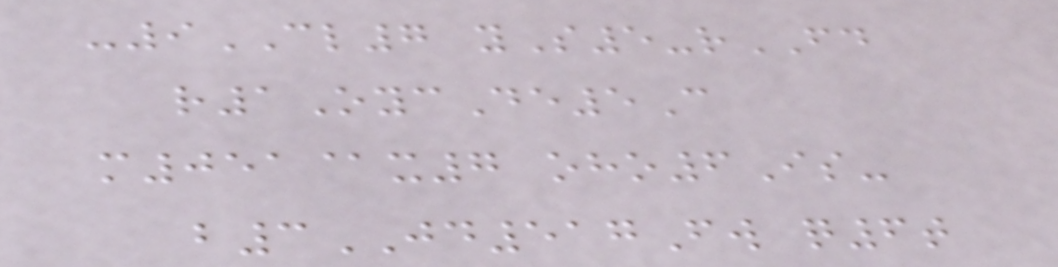-9CL7 yS5-rFD
r1OycDe5C
m051@x7 oho6Is-
b3JD517Fw q6t
